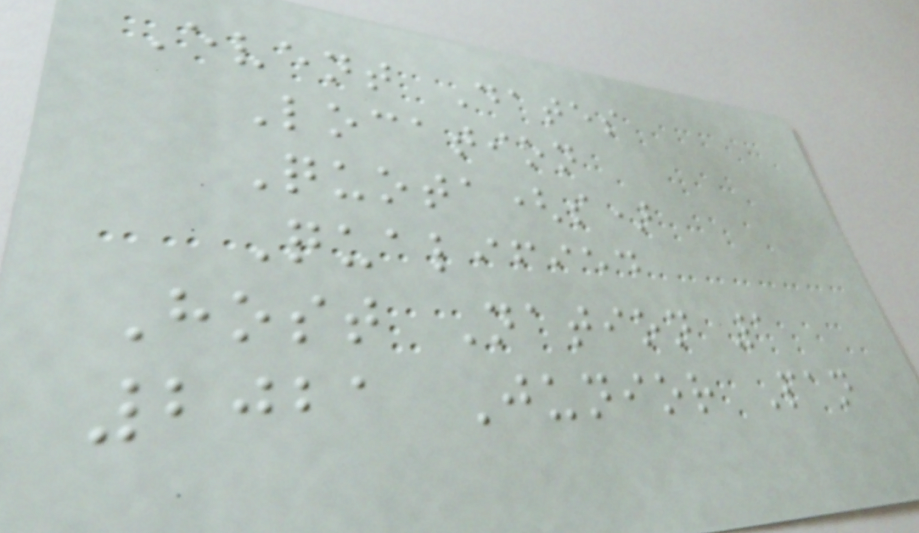Event Dates
Location
Quota(s)
Qualified
Host Nation 1
2021 Junior Pan
